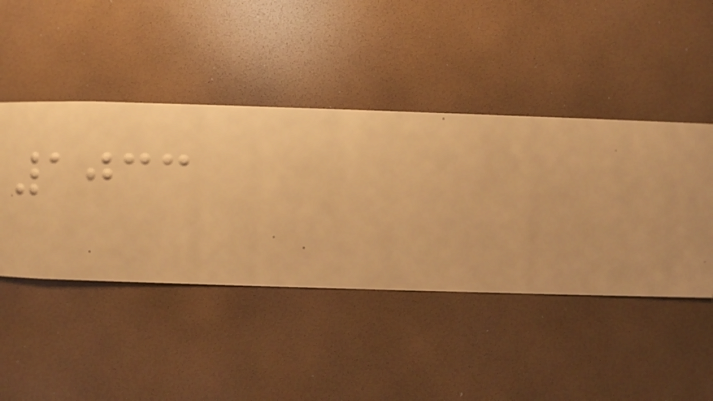1033
